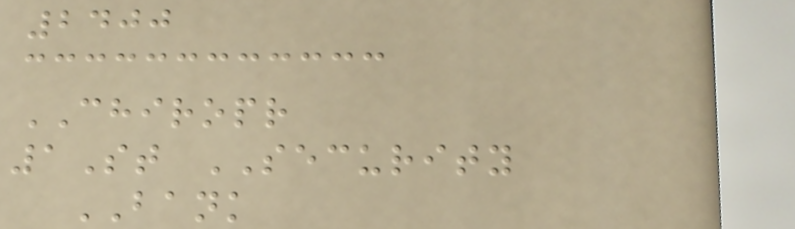2400
CHIROPR
1St SECURITY
BANK
